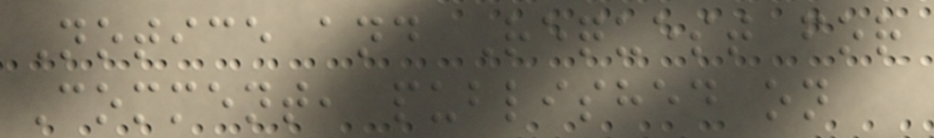Notice and Request for
Comment, published on
